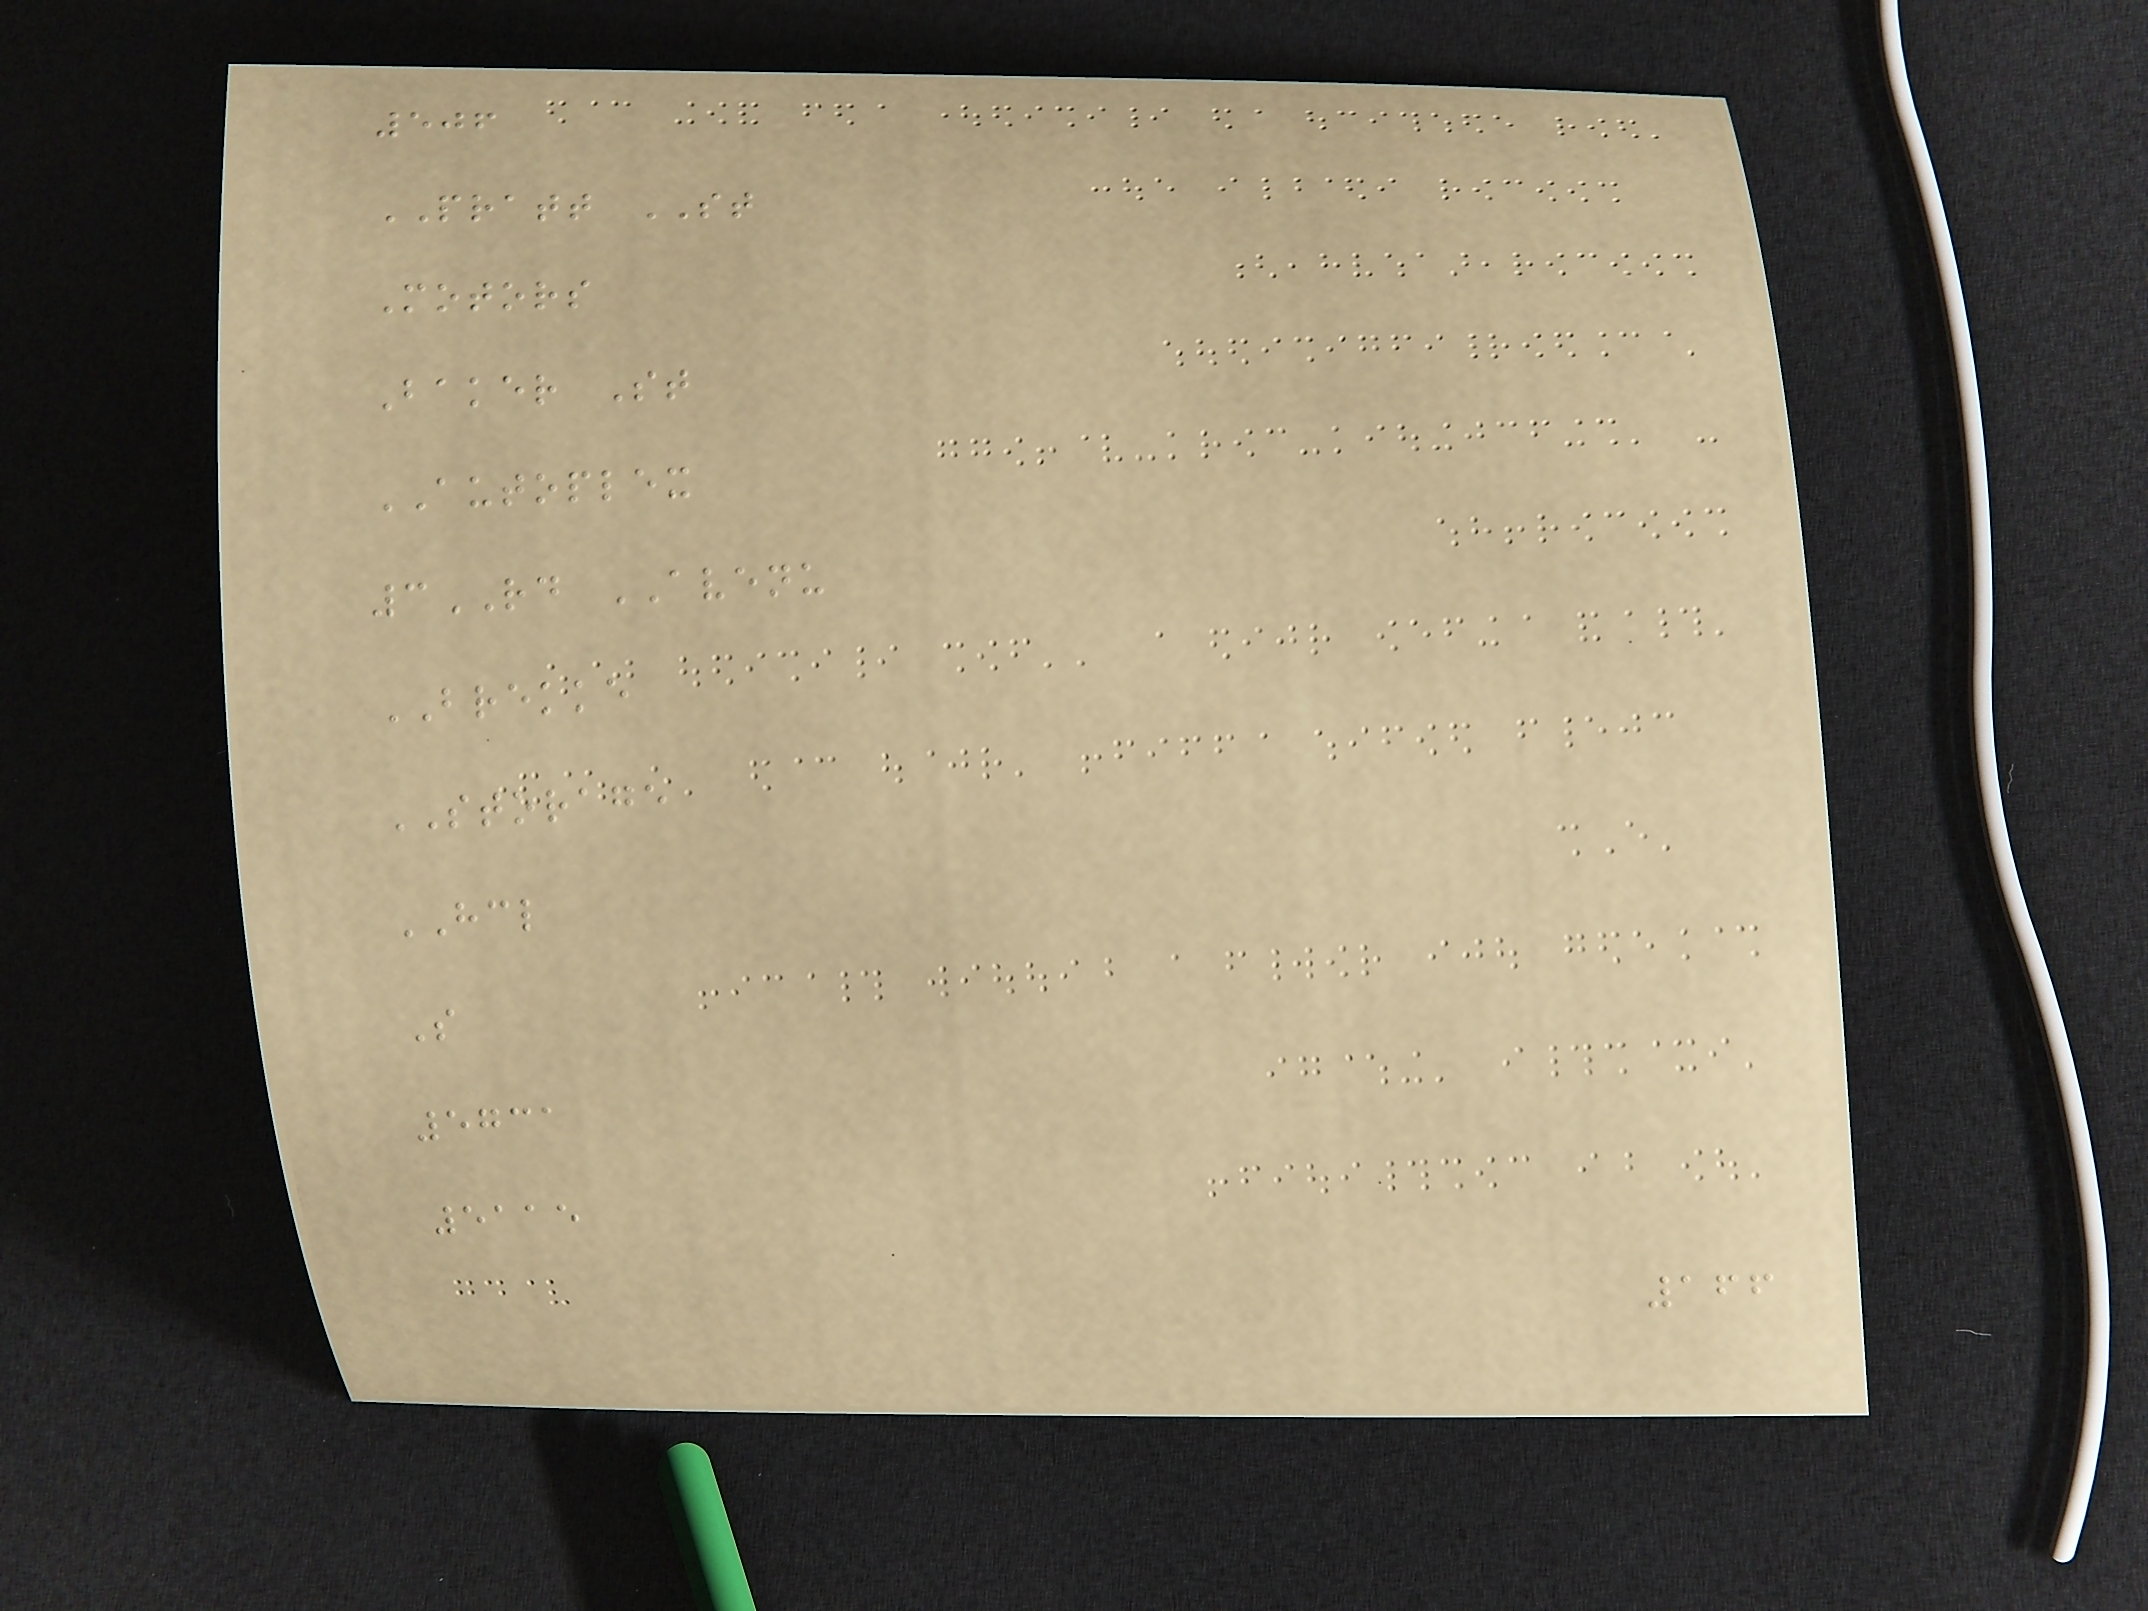506
PRATT ST
Motors
Baker St
AUTOPLEX
3RD AVENU
BREKKE
STORAGE
HCL
S
5731
5115
166
